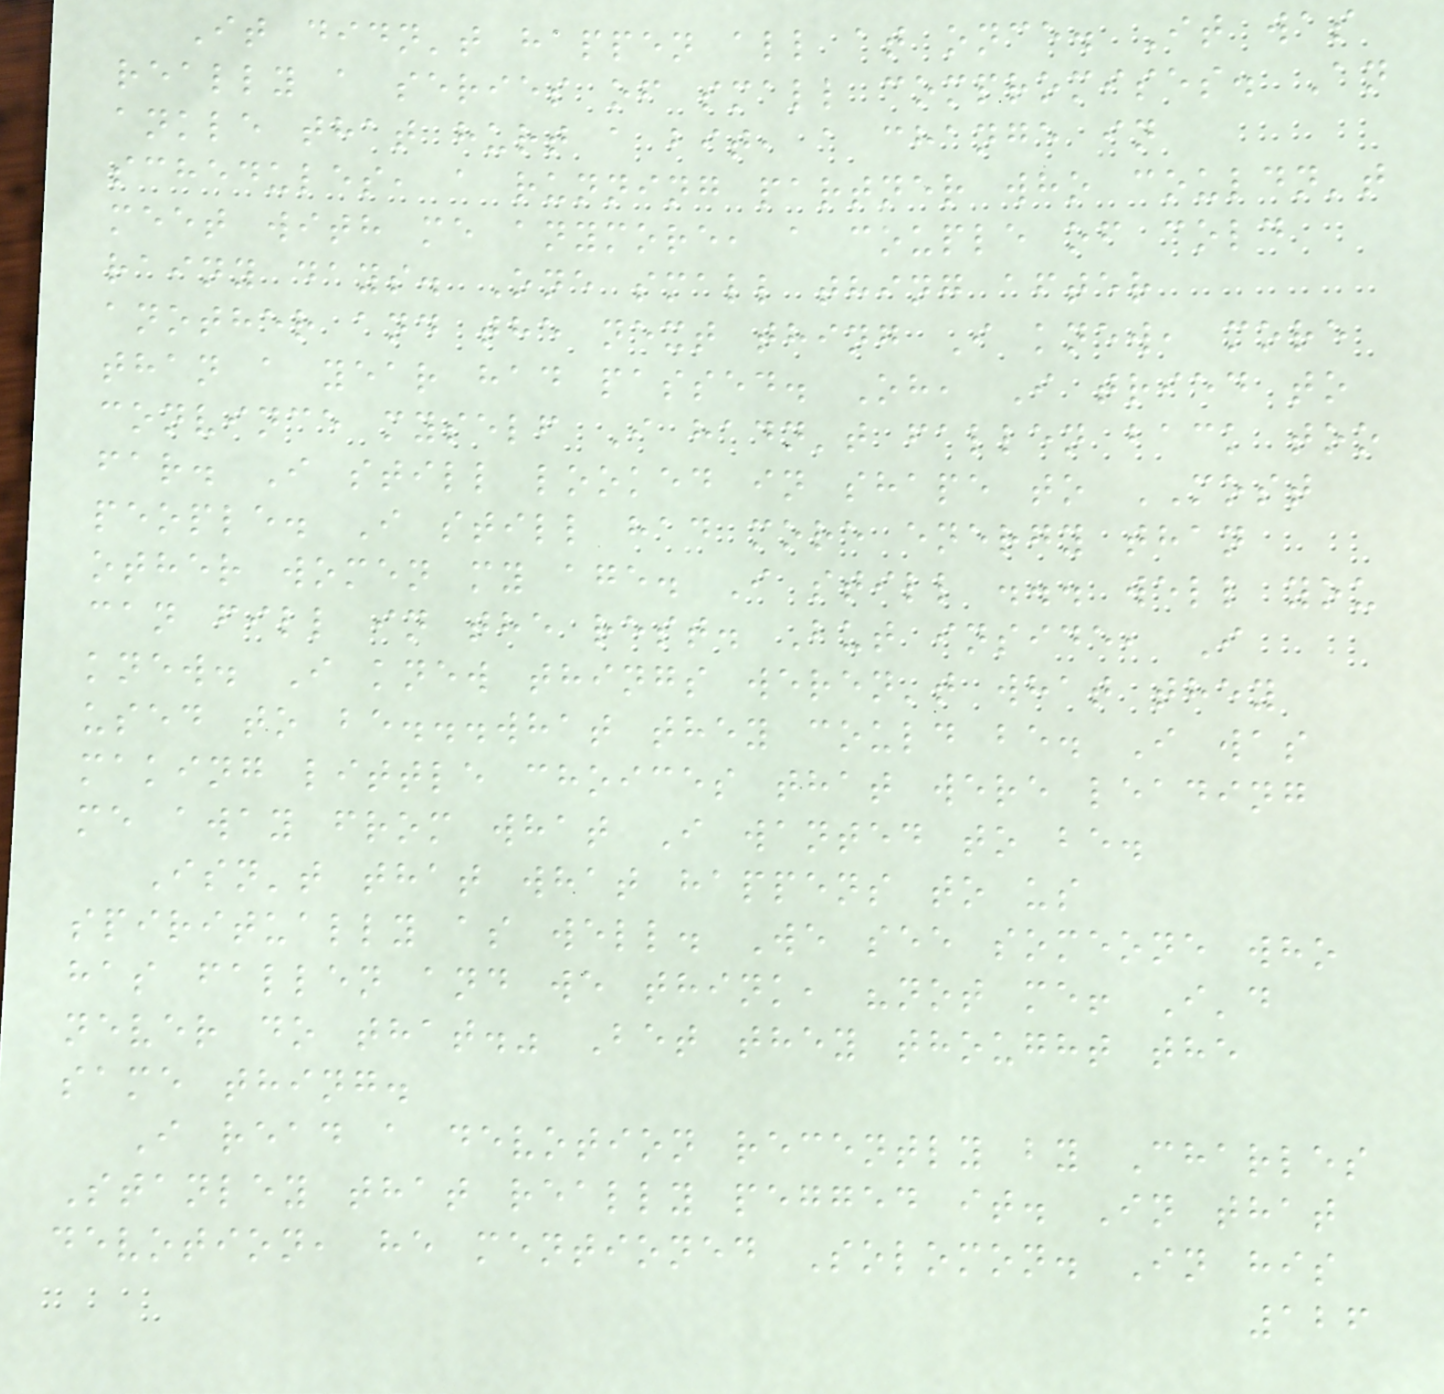It didn't happen all at once. It was
really a series of small compromises. An
ankle that hurt a bit, a change in
schedules, a running partner who couldn't
meet with me anymore, a couple of cold
rainy days. One small thing after
another and the next thing I knew, more
than a year had passed. Oh, I tried to
convince myself I hadn't fallen back too
far. I still looked in shape to MOST
people. I still had more energy than
other women my age. I still ... well you
can fill in the rest. But inside, I
knew. I knew things weren't what they
used to be...what they could be. I was
making little choices that were leading
me away from what I wanted to be.
Isn't that what happens to us
spiritually as well. We see someone who
has fallen and we think, "not me! I'd
never do that." Bet they thought the
same thing.
I read a devotion recently by Charles
Stanley that really pegged it. In that
devotion, he mentioned Solomon. In his
126
